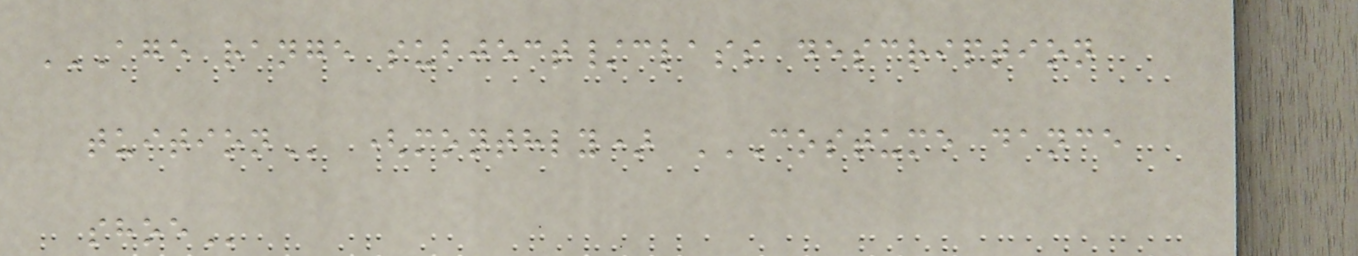AGE RANGE SUBJECT/CLASS DESCRIPTION
TUITION (monthly) COSTUME DANCE
SHOE
